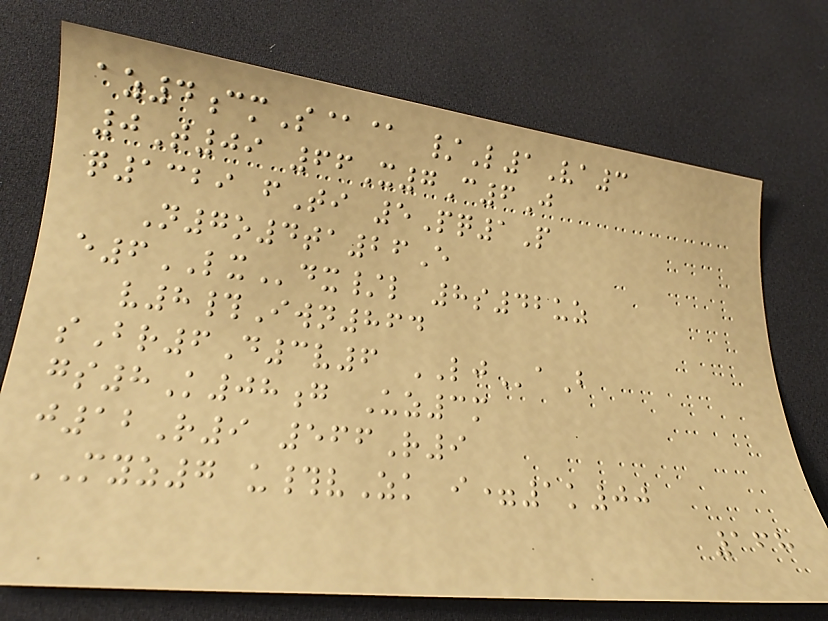az4cmS@@ /L1Va3
0T09 66X7C6J
q1329 fTi 5Pq1P
N7o4ta26E
e6LXdx/l 8s42uz
v8#Iwn864
sBr6D3v6 LJaB
gs8K08g Uz3m
j12R9 566R9
MYZ7 u#vZk i=1k00
168
